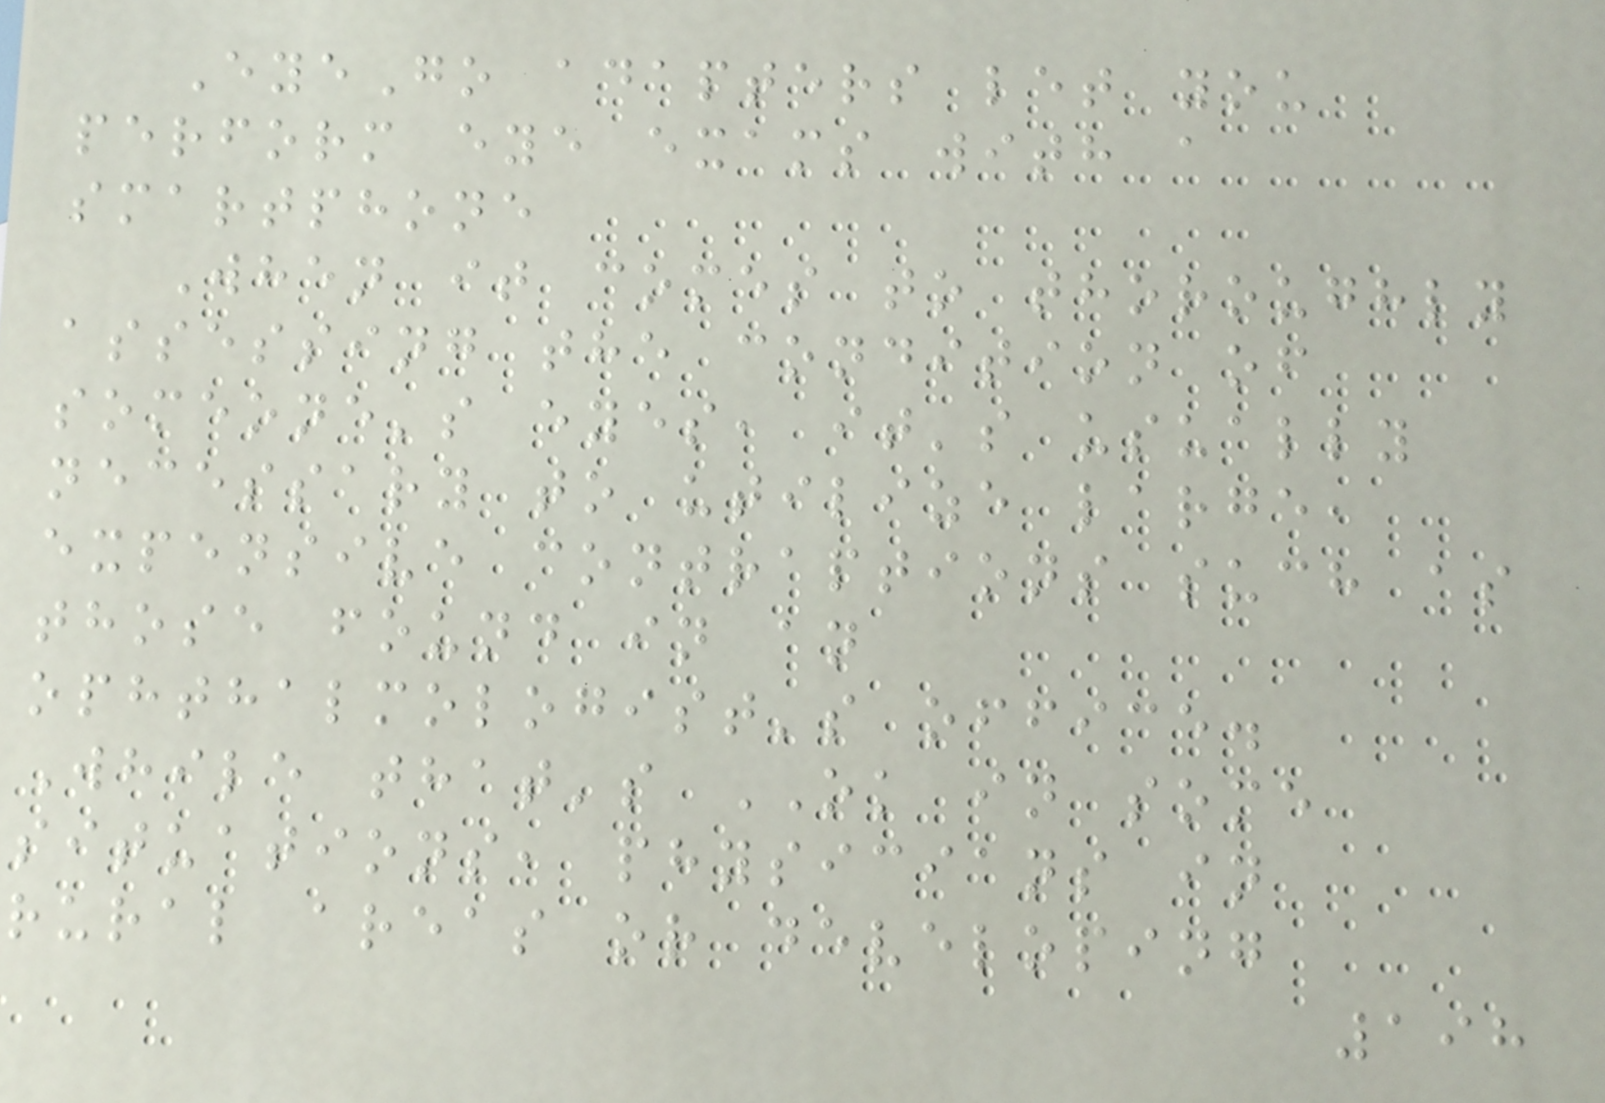EyeGo adapters let you
perform eye exams with a
smartphone
When it comes to thoroughly
assessing the condition of
someone's eyes, it's usually
necessary to utilize large,
expensive contraptions such as
those found in an
ophthalmologist's office.
While that's OK in some
situations, physicians in
rural areas or developing
198
